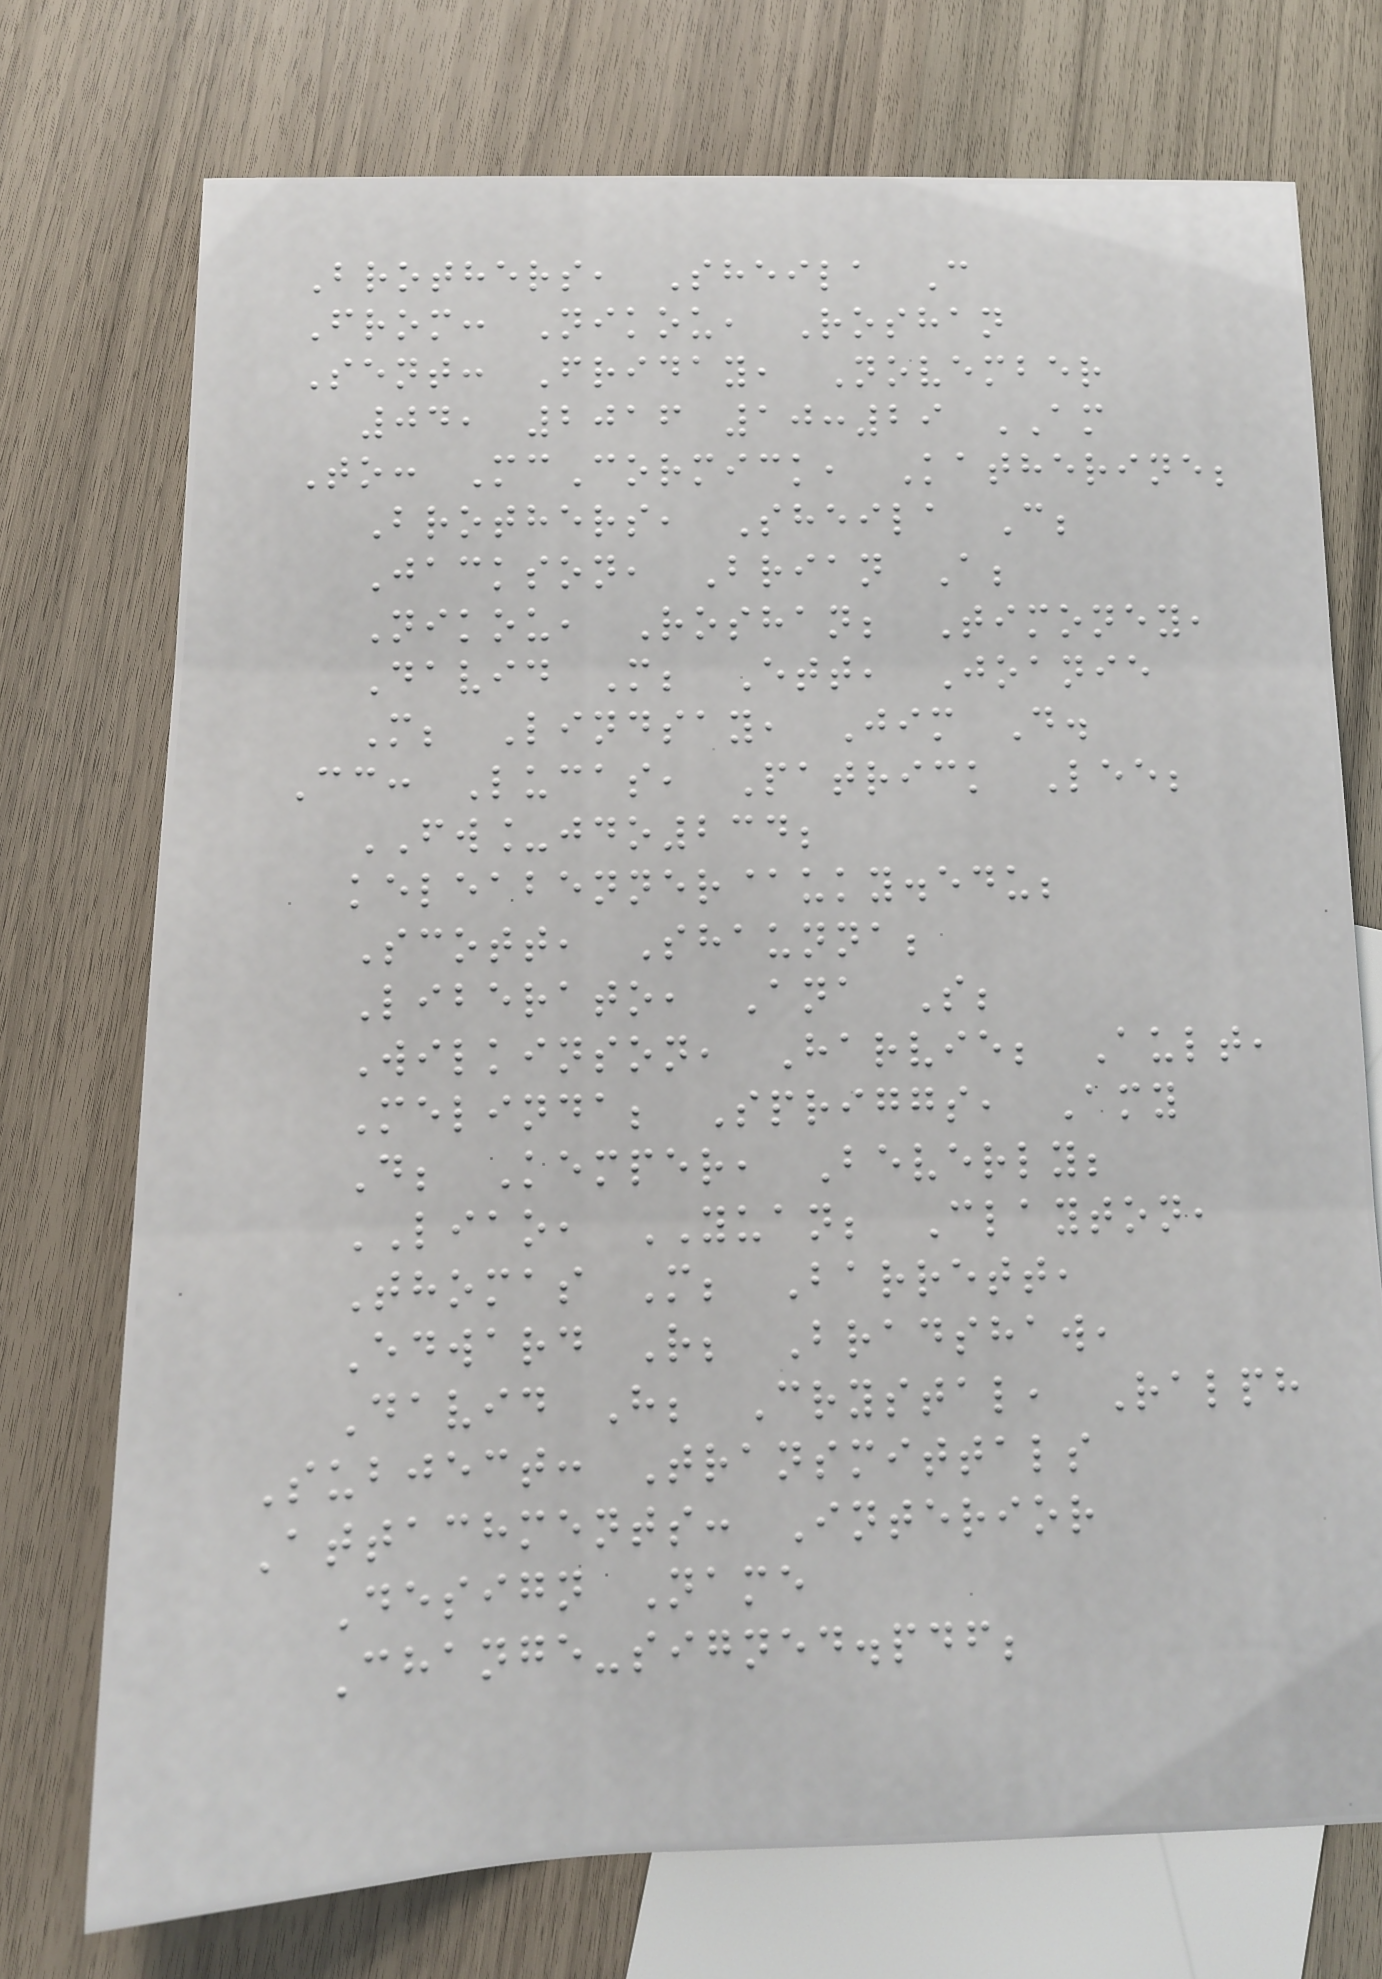Brothers, Sheila C
From: Nikou, Roshan
Sent: Friday, November
04, 2016 10:29 AM
To: McCormick, Katherine;
Brothers, Sheila C;
Jackson, Brian A;
Nikou, Roshan; Timoney,
David M; Ett, Joanie
M; Lindsay, Jim D.
Cc: Lucas, Patrick Lee;
FW_jdo234;
keleabenner@uky.edu;
Scott, Shaunna;
Liberato, Ana S;
Wilkinson, Harvie; Ault,
Melinda; Spriggs, Amy
D; Kemper, Beverly;
LIAO, YUAN; Clayton,
Thomas M; Barrett,
Edward R; Bradshaw,
David H; Crystal, Ralph
Subject: Transmittals
Attachments: Interior
Design Name
Change-signed.pdf;
